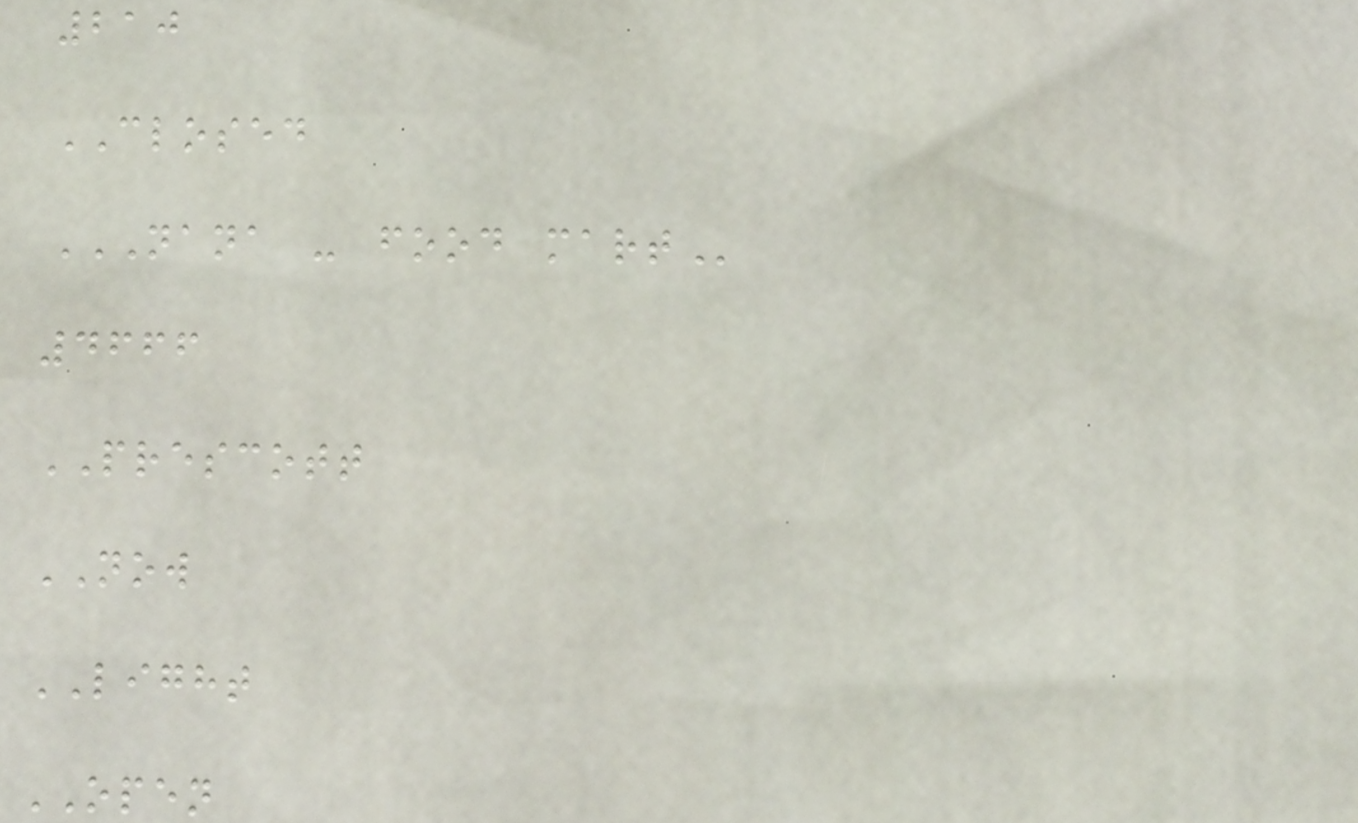210
CLOSED
NANA - FOOD MART
4666
PRESCOTT
NOW
LIGHT
OPEN
